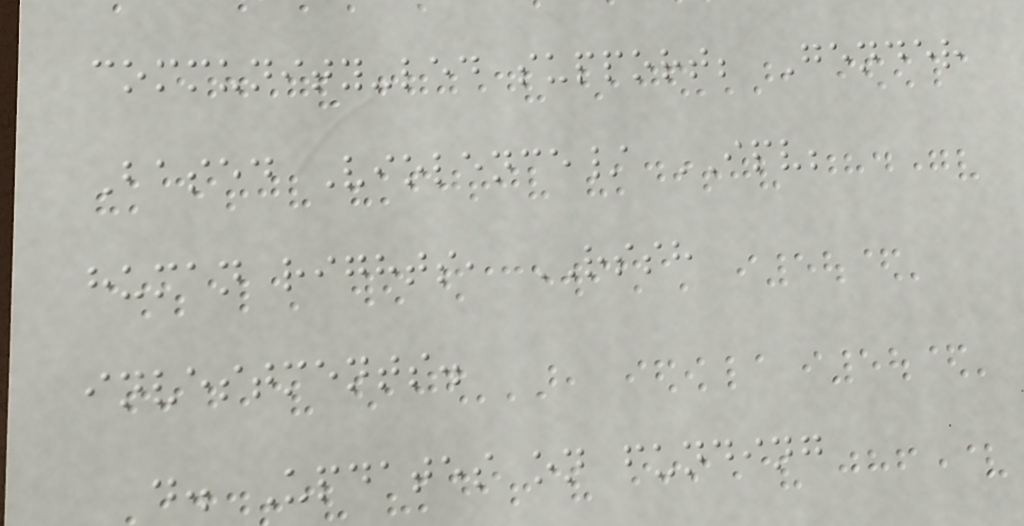community-led support; Gender
Based Violence/ IPV;
human rights, RSSH
investments.
d. Updates on funding
